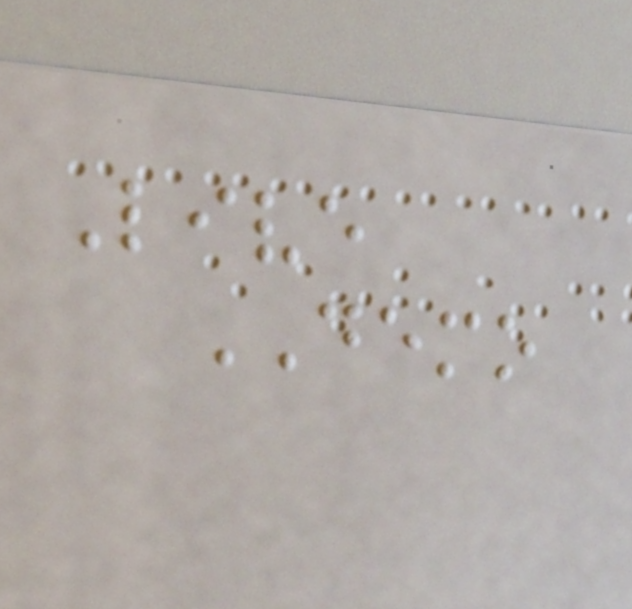Live
DEMO
